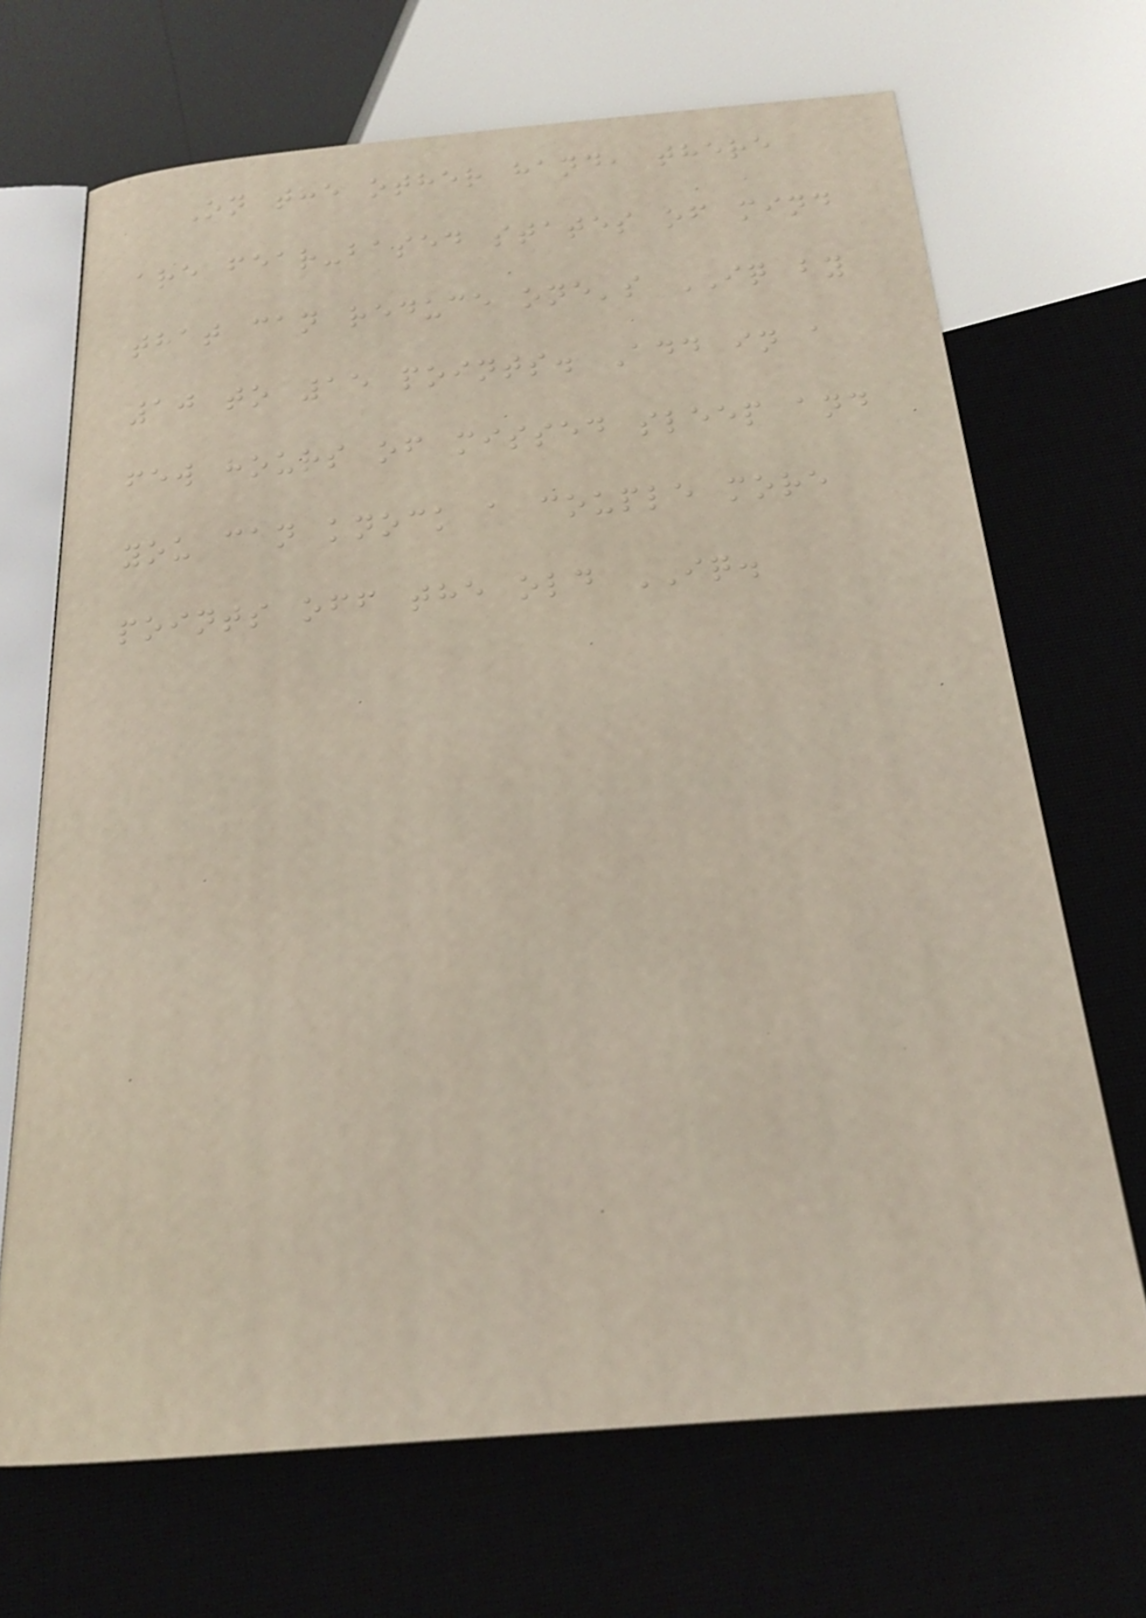On the other hand, there
are fear-based states of mind
that can reduce one's IQ by
10 to 15 points. Add in a
few hours of missed sleep and
you can knock a couple more
points off the old IQ.
